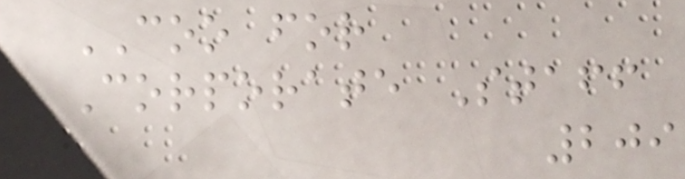COO for
Corporate Staff
209
